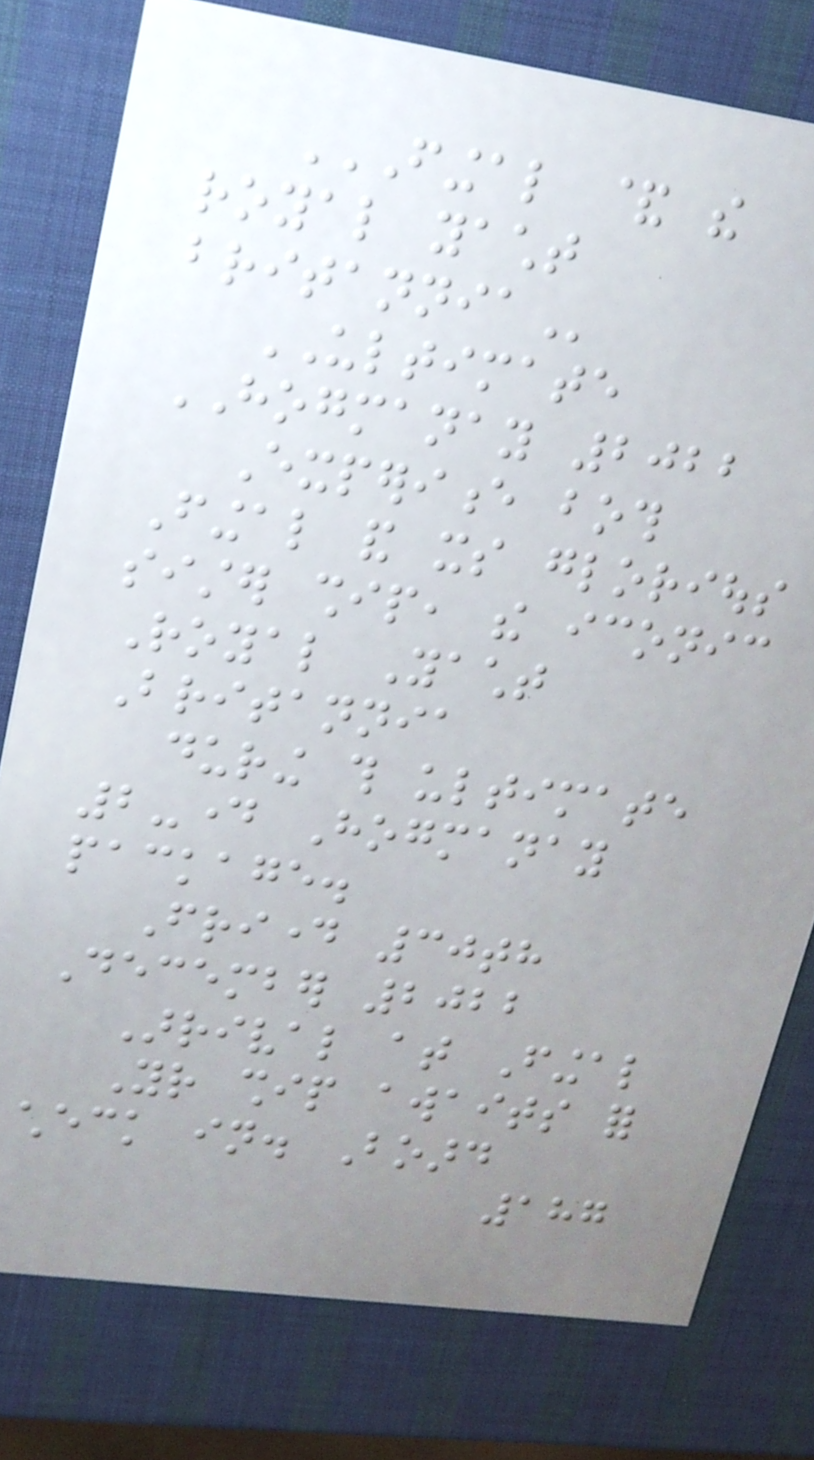FINGAL & THE
ROYAL YACHT
BRITANNIA
ULTIMATE
HOGMANAY 2022
Experience both
Fingal and its glorious
sister ship, the iconic
Royal Yacht
Britannia
during this ultimate
2-day Hogmanay
package.
Friday 30th
December 2022
Arrival at Fingal
Your ship awaits for
check in. Board
187
